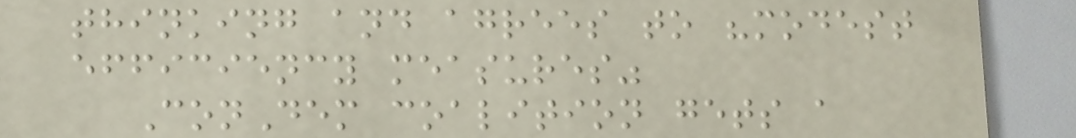thinking and agrees to "modest
efficiency measures"
ConDem coalition gets a
